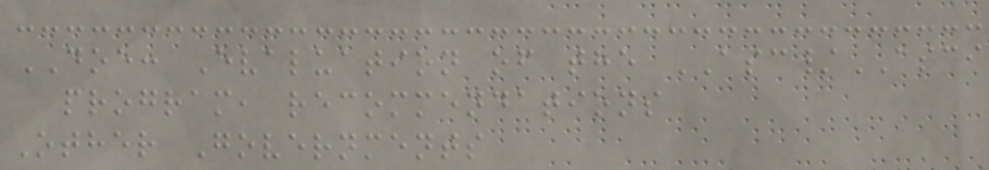DOE: Evaluation of the ASC/ASCI
program, recommendations
Other Governments
